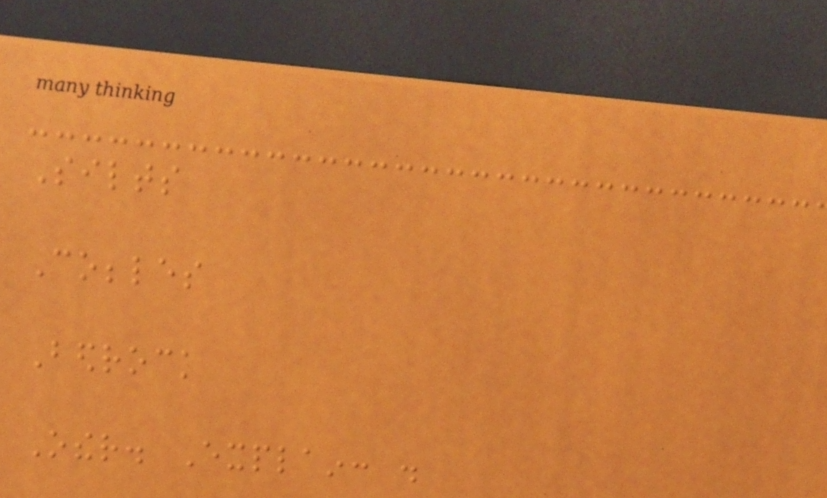Silts
Cobbles
Bedrock
Other. Explain: .
